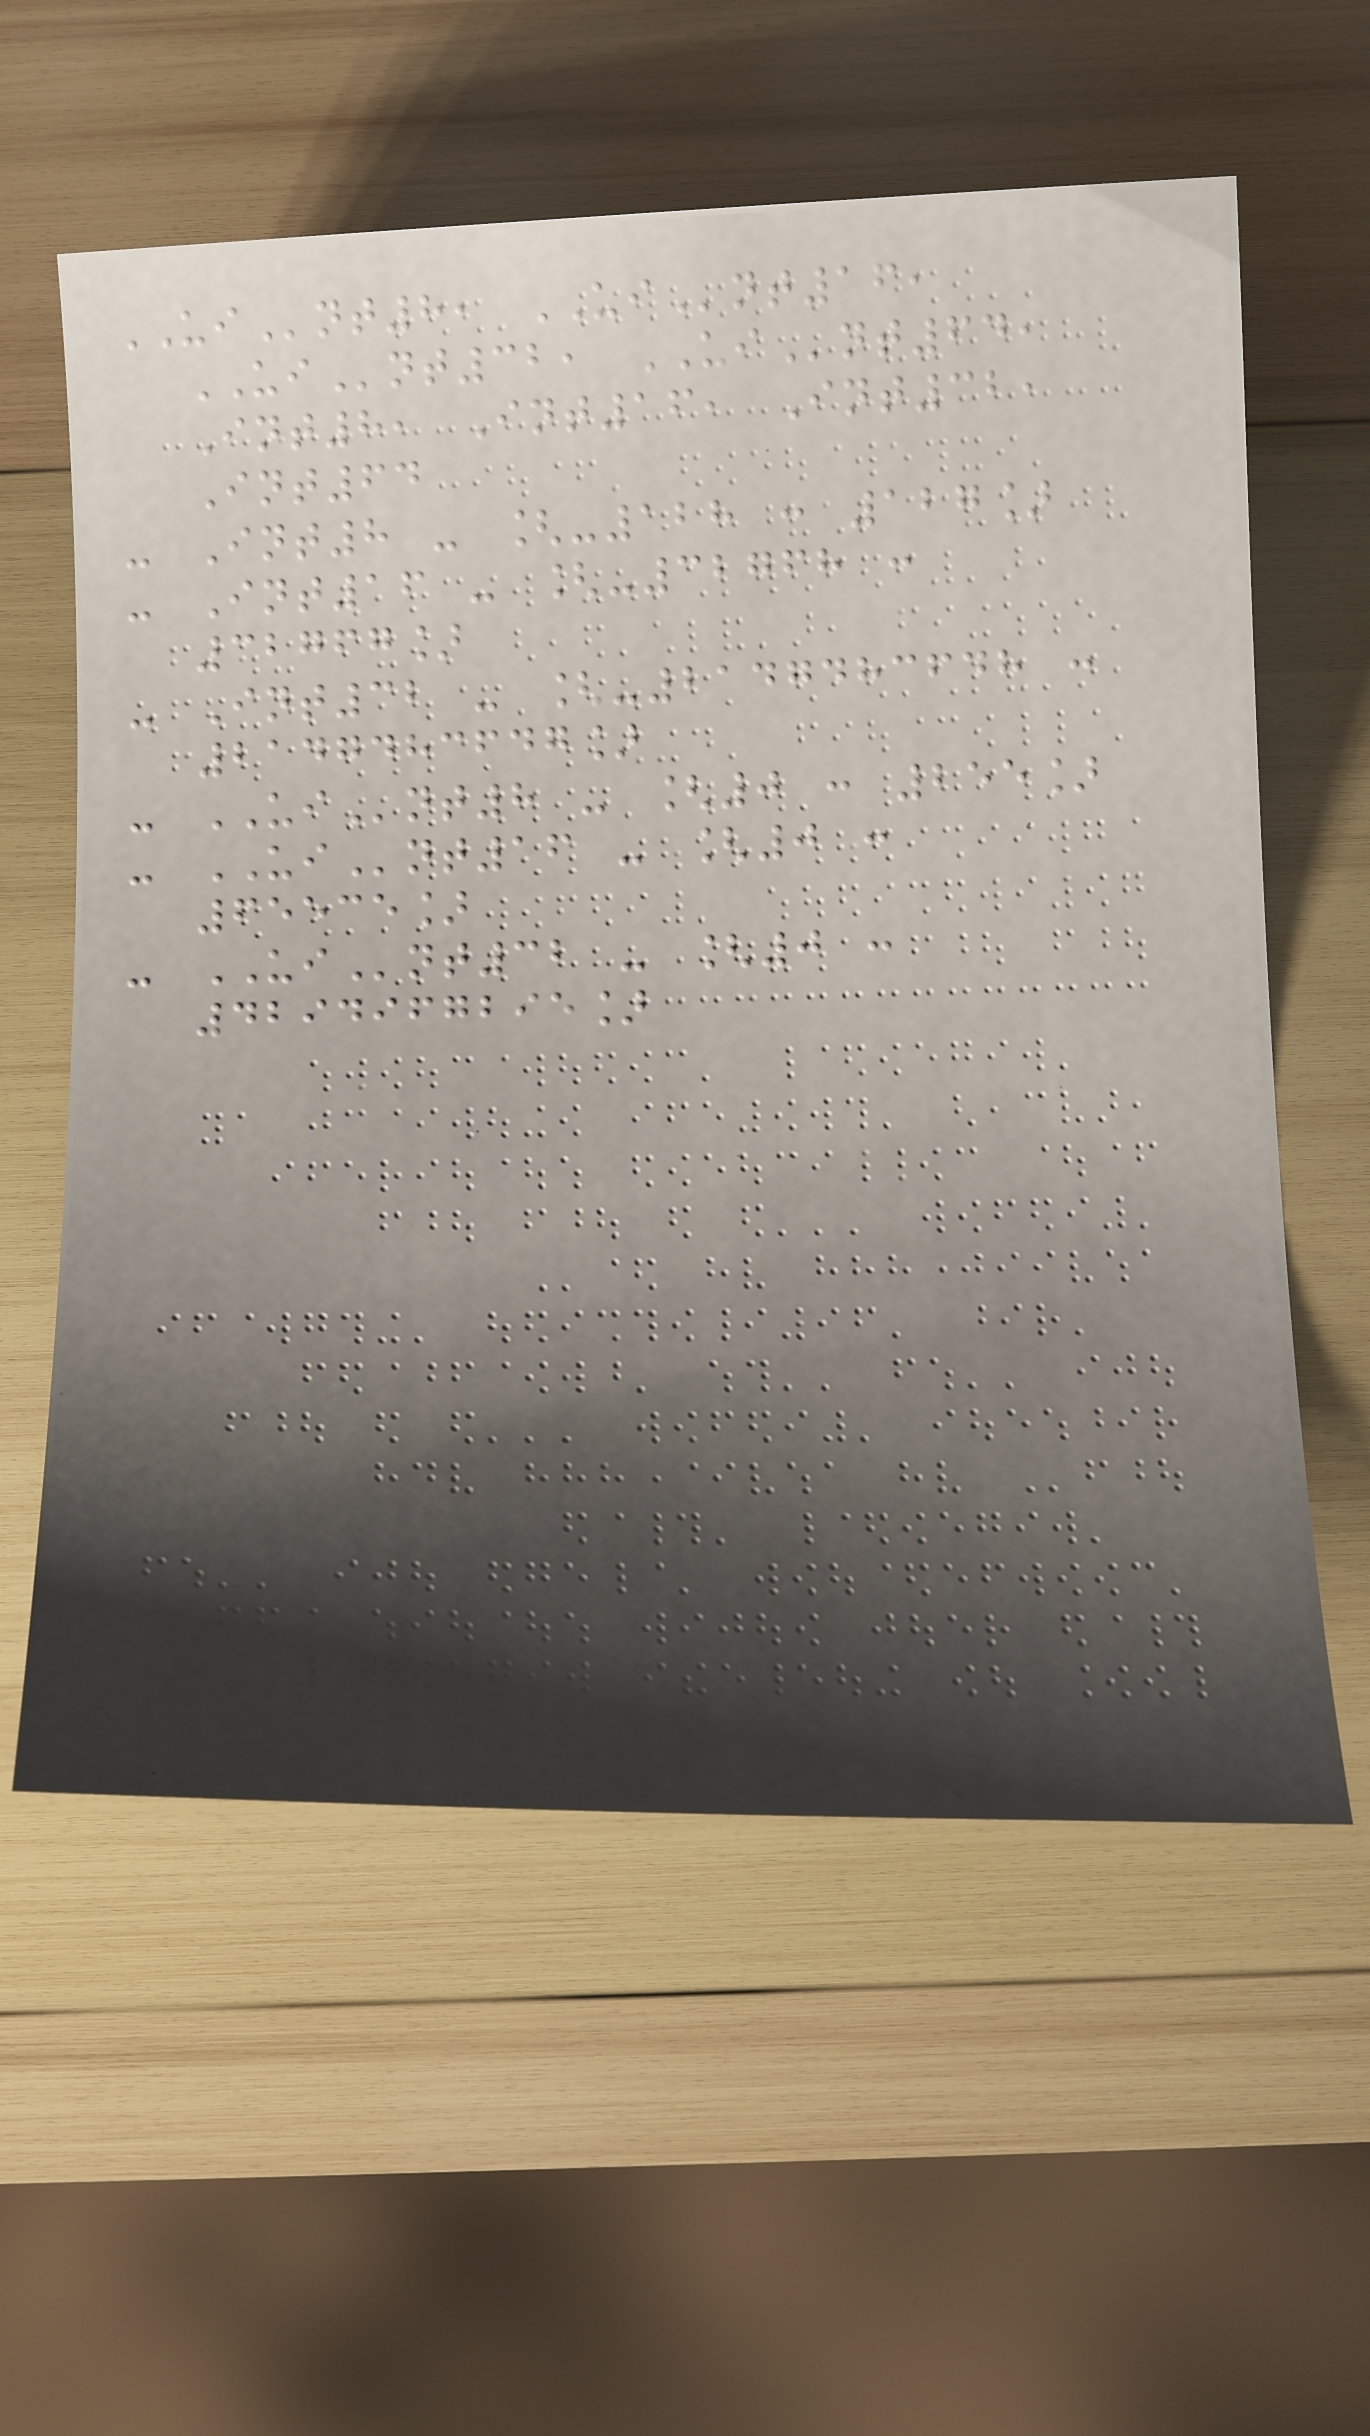UInt8, UInt16,
UInt32, UInt64,
Int8, Int16, Int32,
Int64
- Int8 - [-128 : 127]
- Int16 - [-32768 :
32767]
- Int32 - [-2147483648 :
2147483647]
- UInt8 - [0 : 255]
- UInt16 - [0 :
65535]
- UInt32 - [0 :
4294967295]
